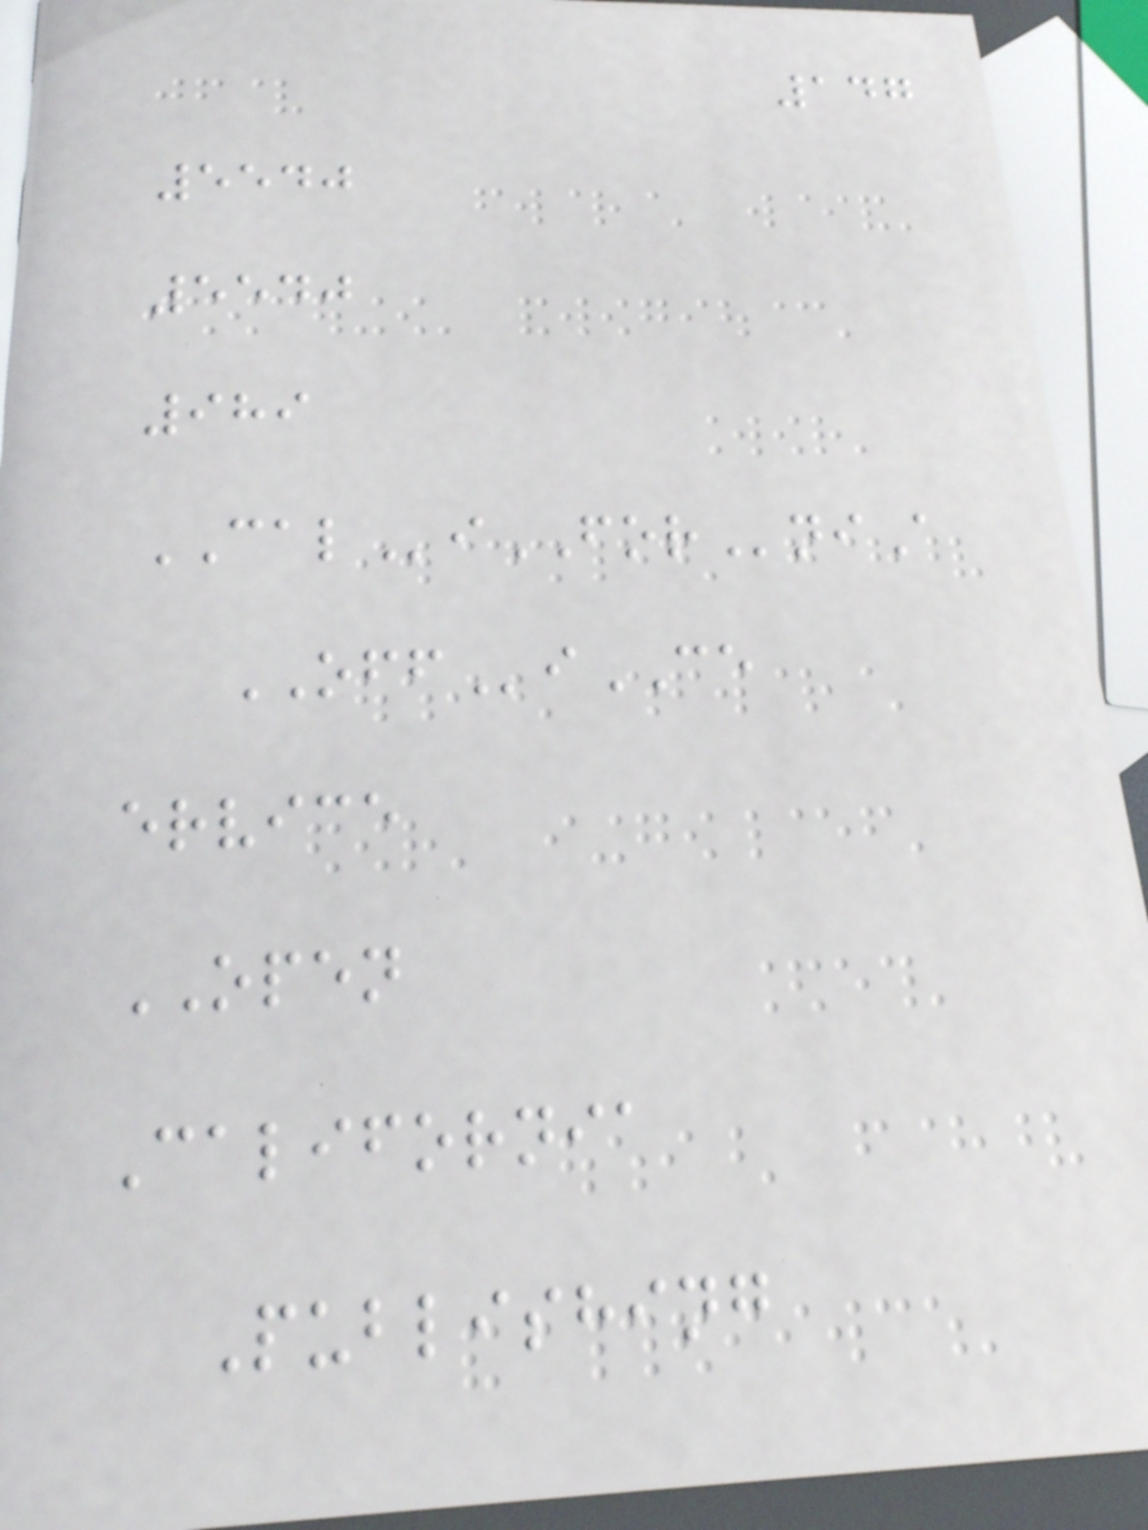147
5540
5540
989
CALiFORniA
OFFiCE
ervice
OPEN
California
Publishing
